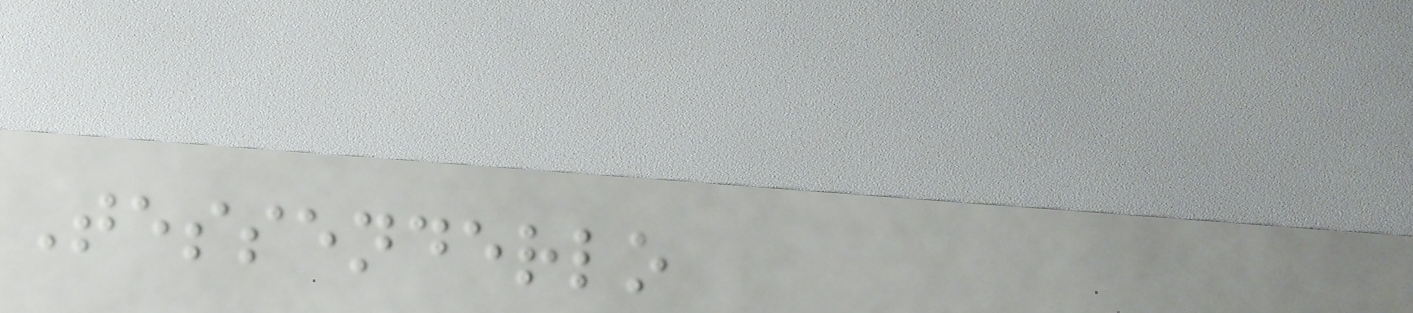Tessenderlo
